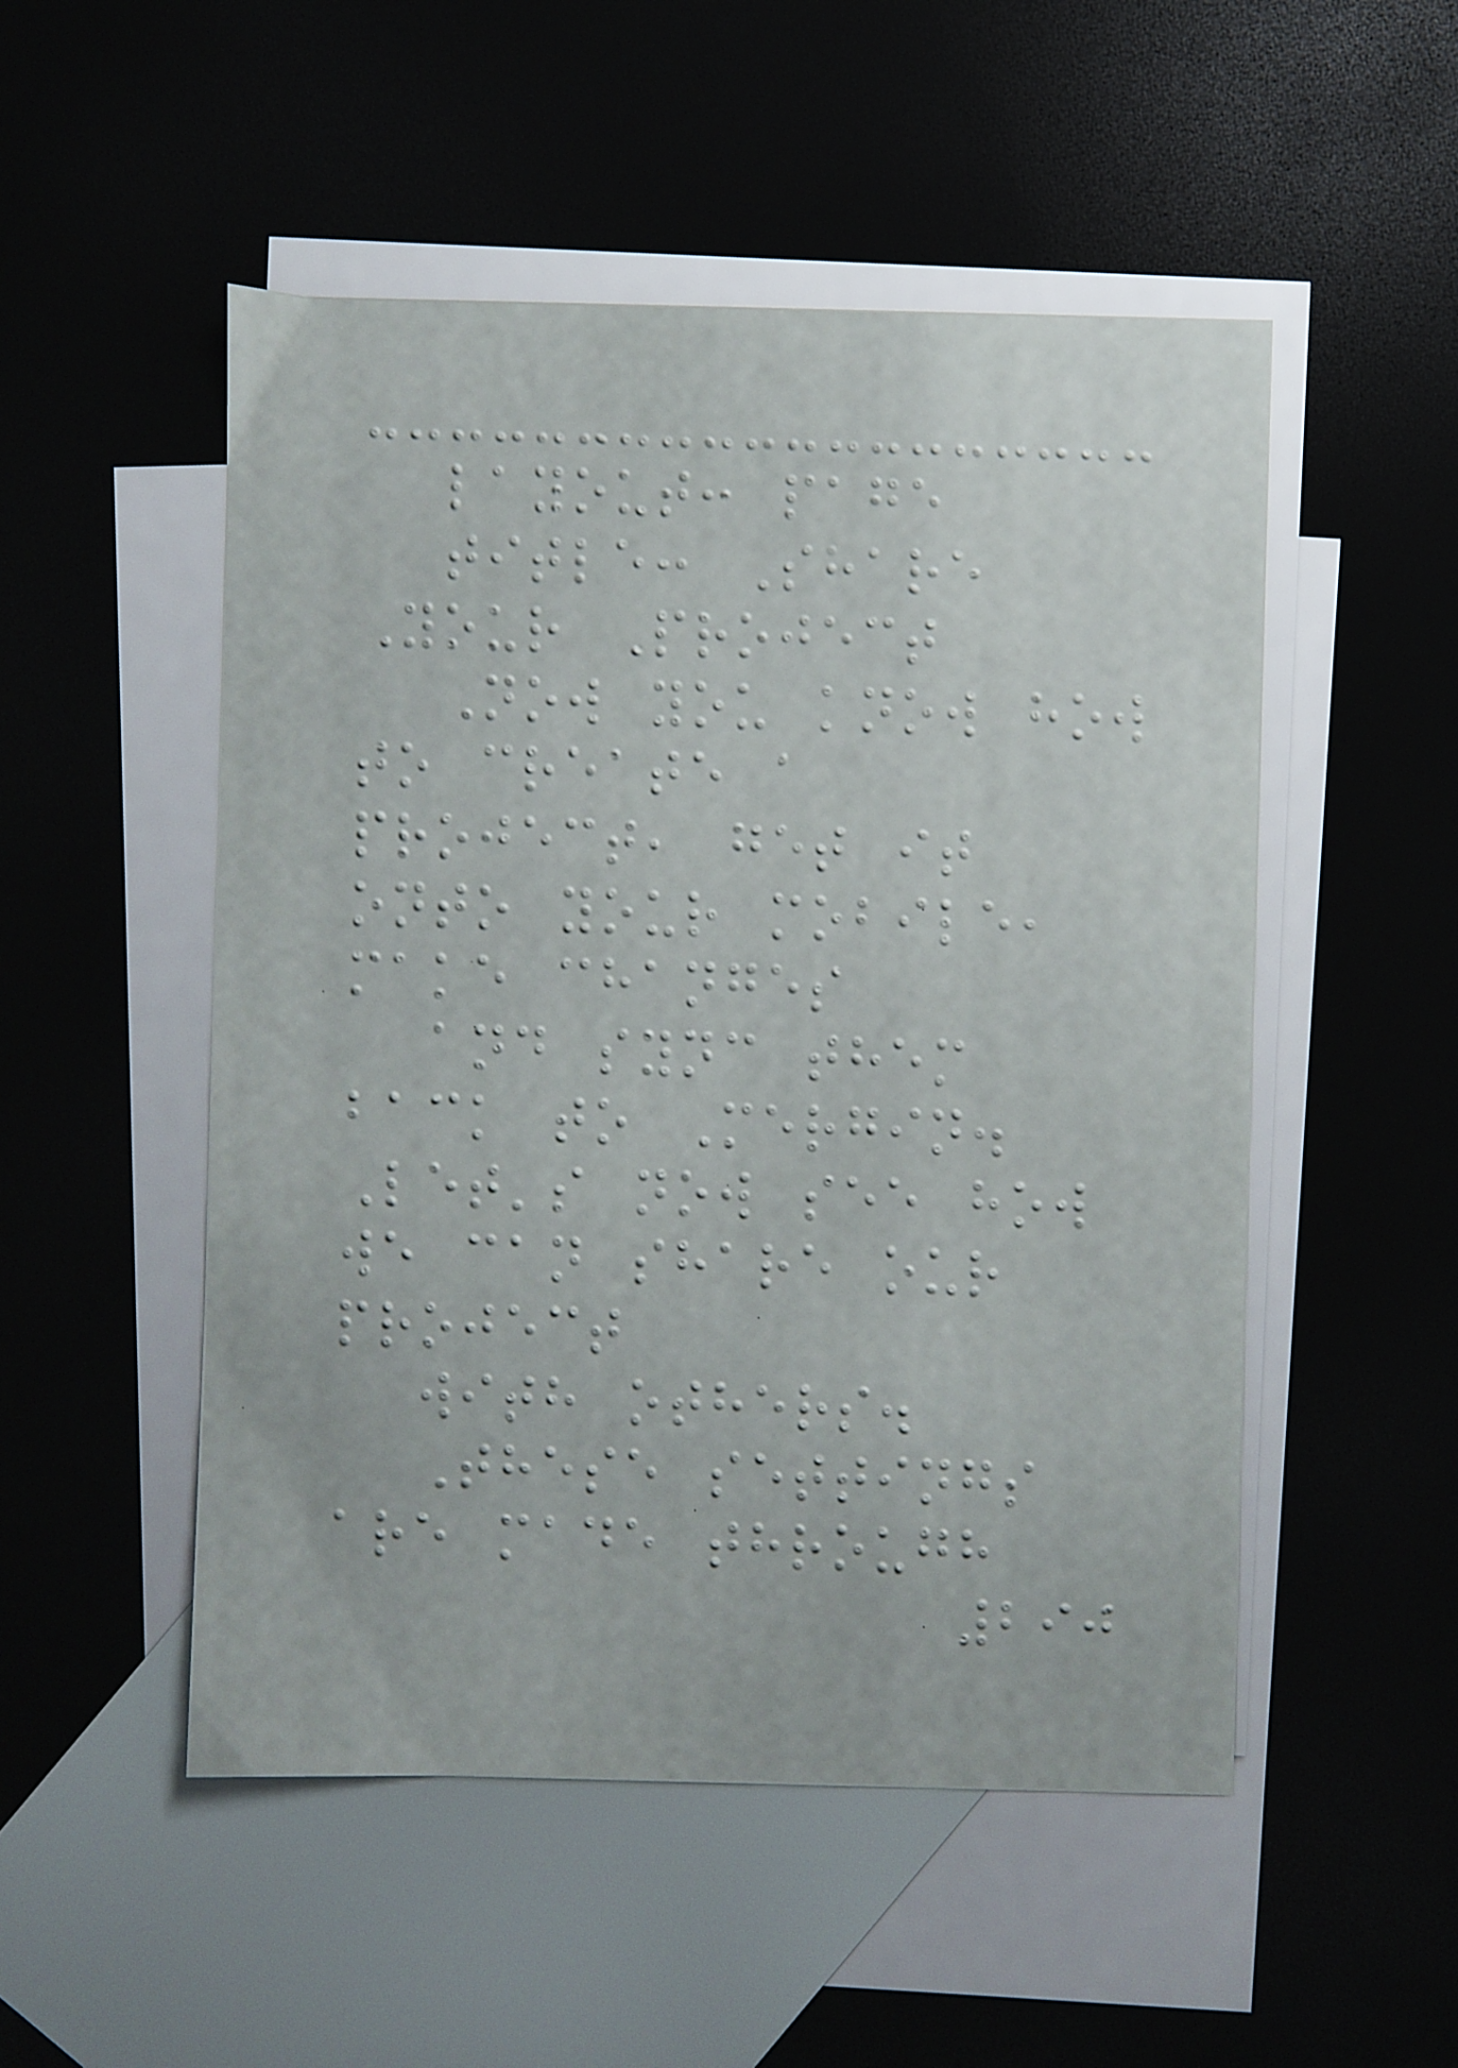layout: page
title: Share
Your Project
Now you know how
to create a
project, get it
onto your mobile,
make changes
and sync them
back to Mergin.
Let's now see how
we can share our
project
with others.
These settings
are made through
290
